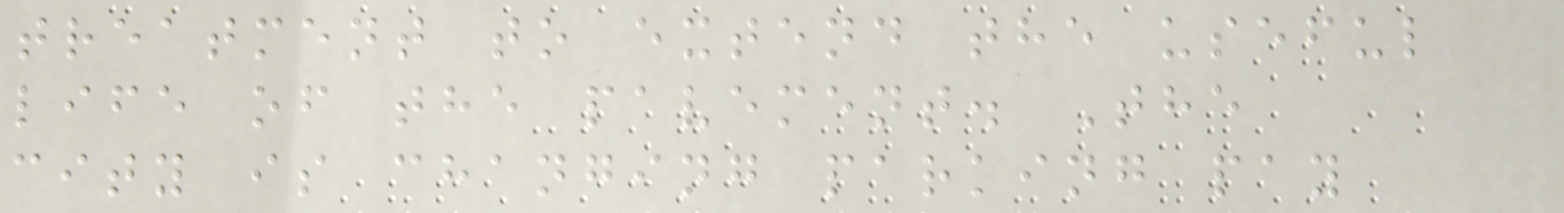treatment to extend the useful
life of the pavement. The
city is changing parking pay
